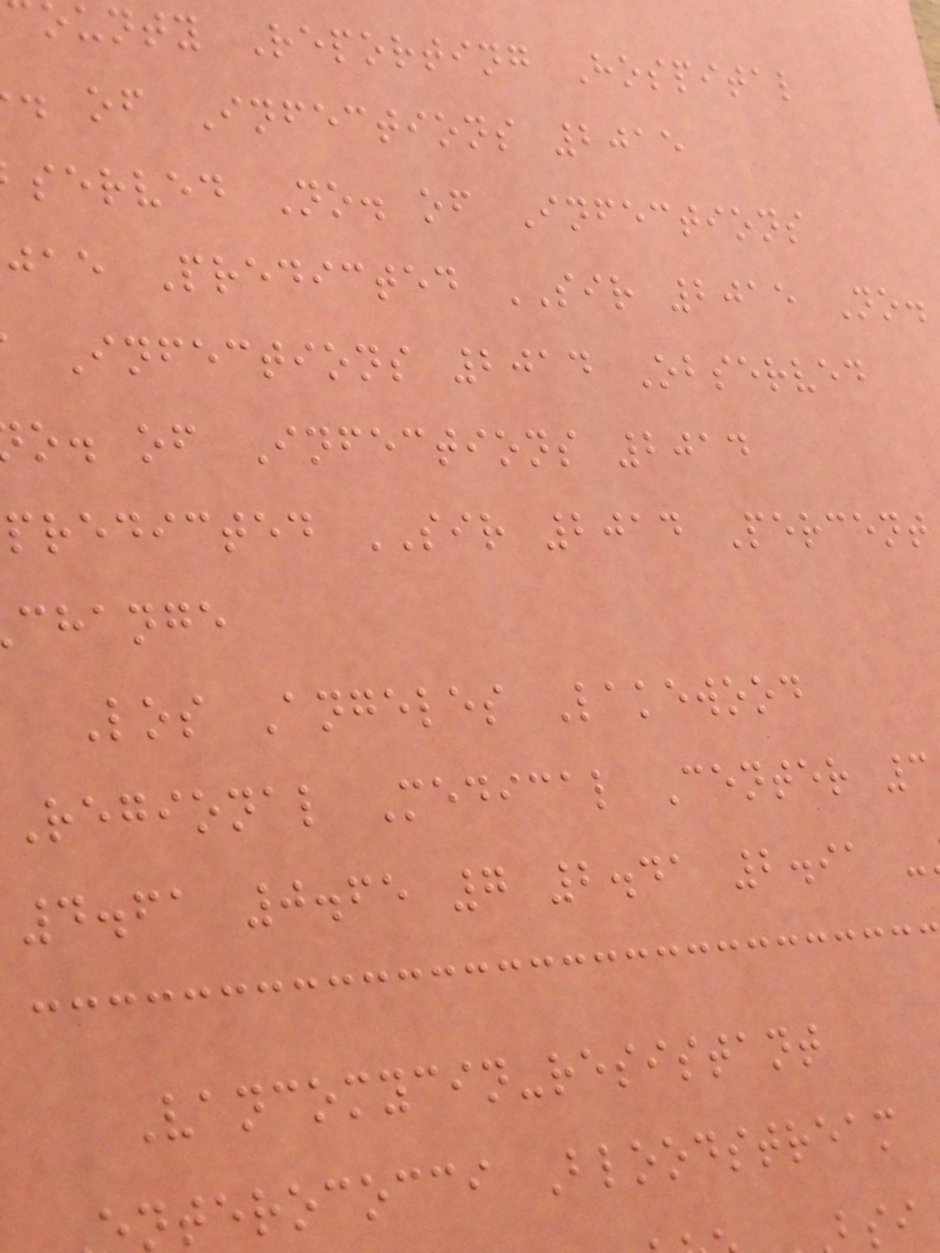ounty Reporting Hospital
. of Infections 2015
served No. of Infections
jae Predicted SIR 2015 No.
Infections 2014 Observed
o. of Infections 2014
predicted SIR 2014 Percent
change
Los Angeles Lakewood
Regional Medical Center 3
4.61 0.65 7 2.41 2.91 -
Vancomycin-resistant
nterococci Bloodstream
